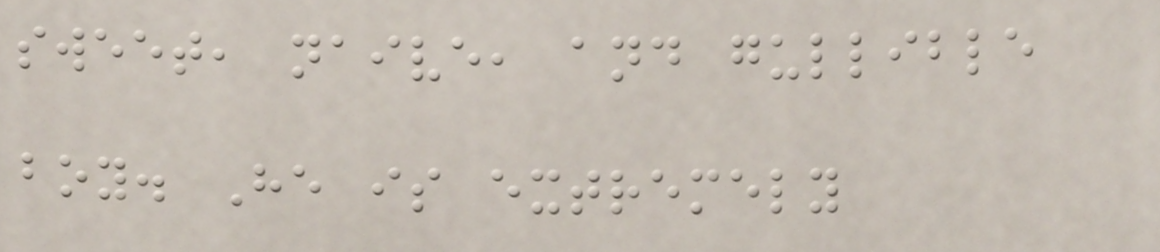sweet, naive, and gullible
boy. He is extremely
